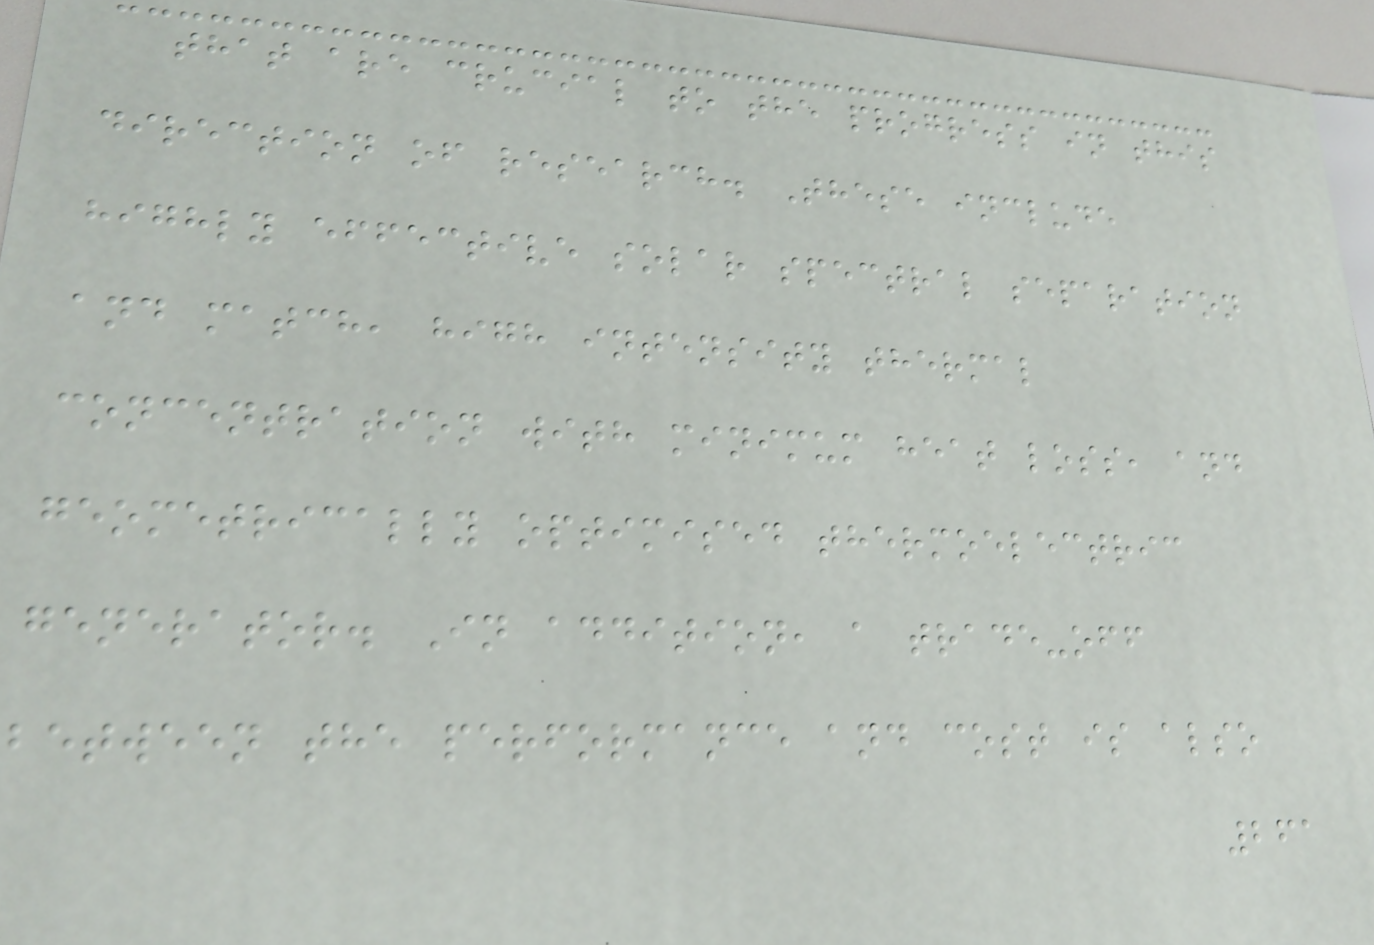that are crucial to the progress in this
direction of research. These include
highly effective solar spectral separation
and match, high intensity thermal
concentration with minimum heat loss, and
geometrically optimised thermoelectric
generator. In addition, a trade-off
between the performance and cost is also
261
